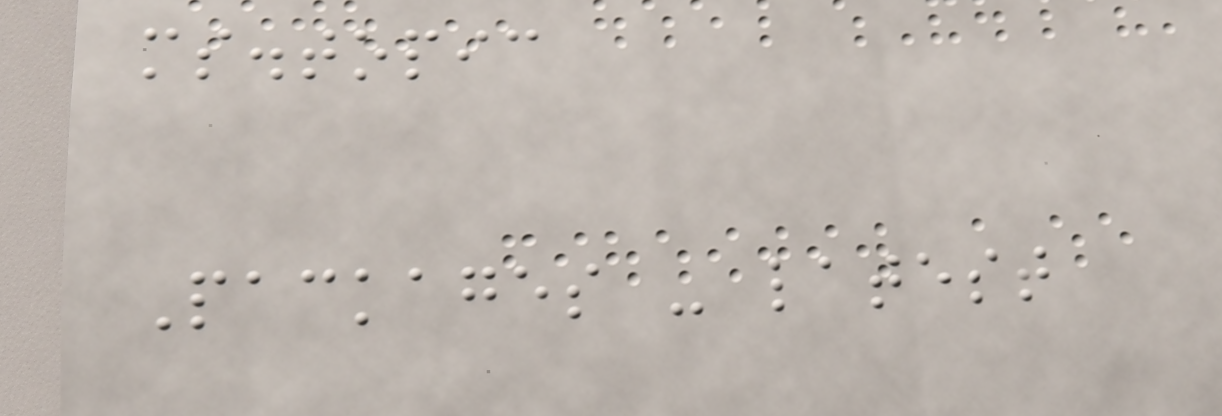ms.topic
Packages - latest
